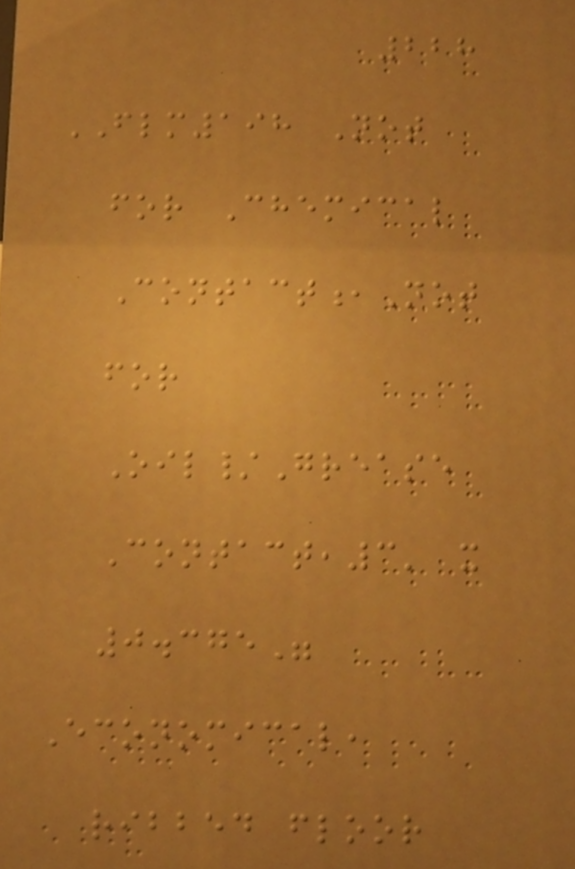228
FLM198 Not
for Chemical
Contact,Not
for
Oil/Grease
Contact,3' x
0.375"
Economical,
ribbed floor
